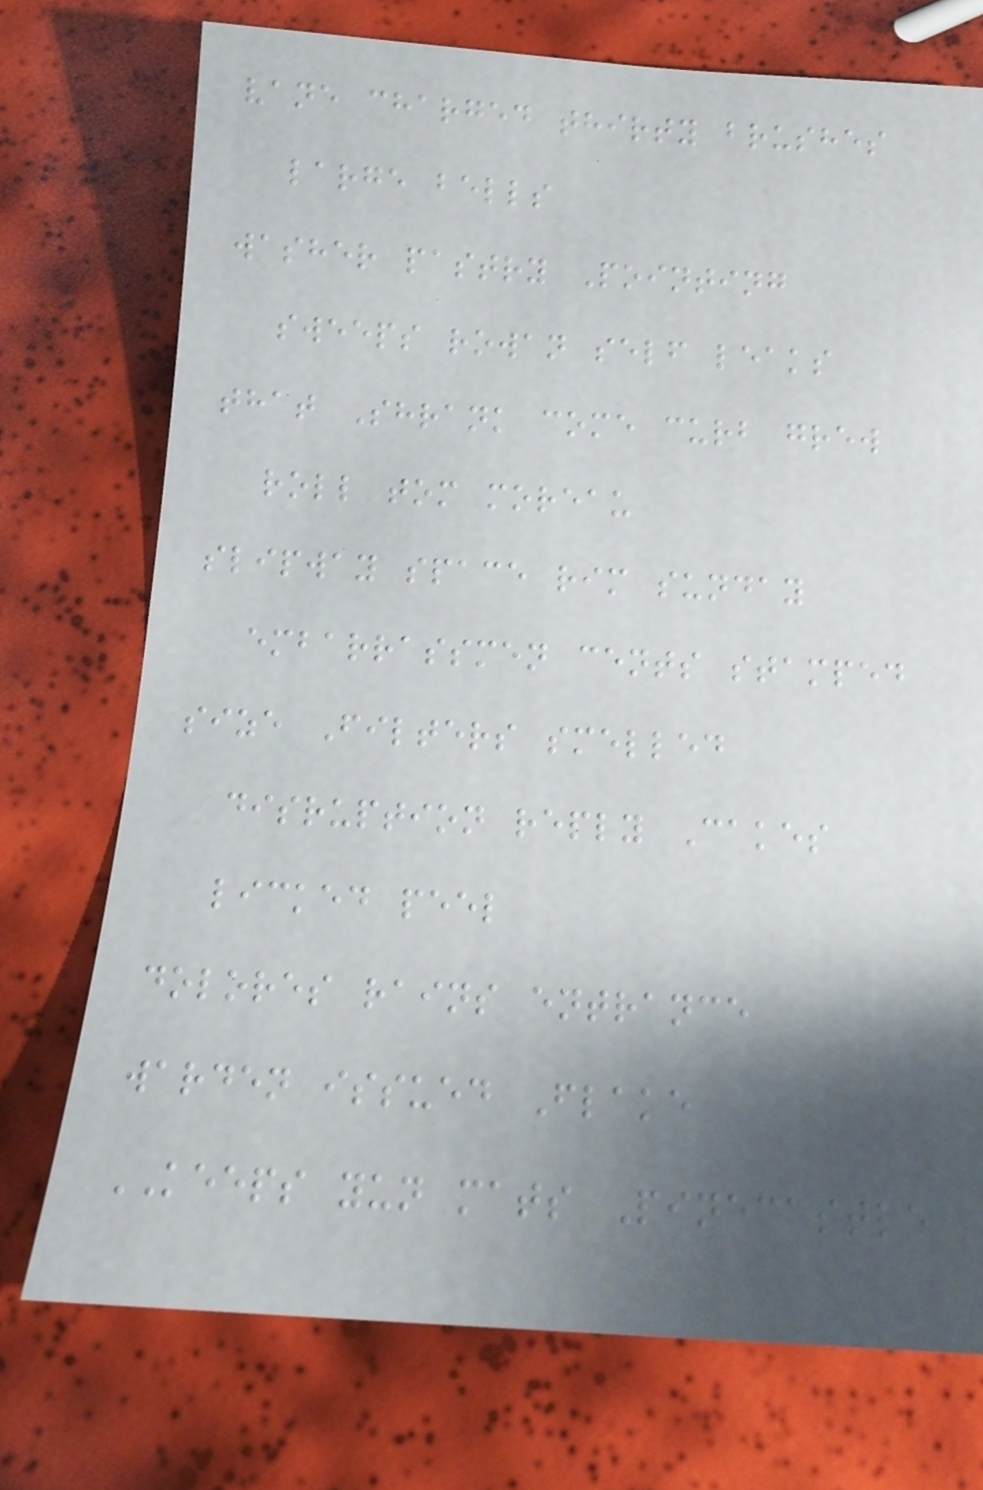vane charged thirty brushes
large bells
washer pastry Pointing
sweeps rowan self leaks
that Shrank come curb grew
roll tom moreau
slipway space rim sunday
embarrassmen cents stamped
size Filters smelled
disruption reply Cakes
licked peel
dolores rains entrance
warden issued Flake
KEEPS yun mats Pinecastle
